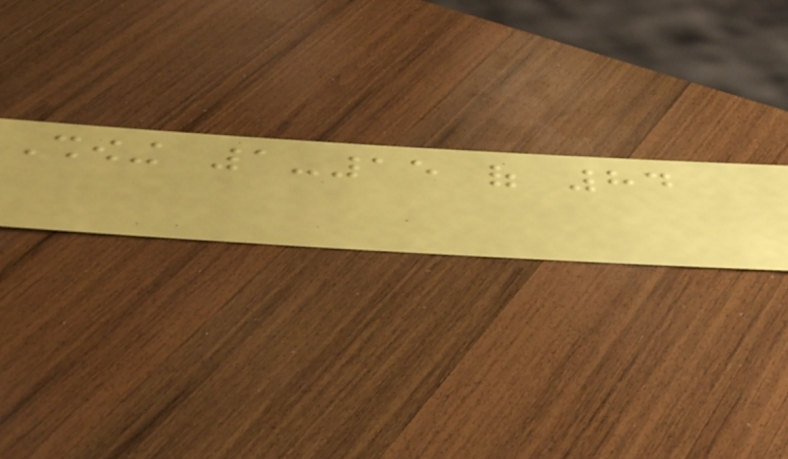Showing 1-15 of 84
